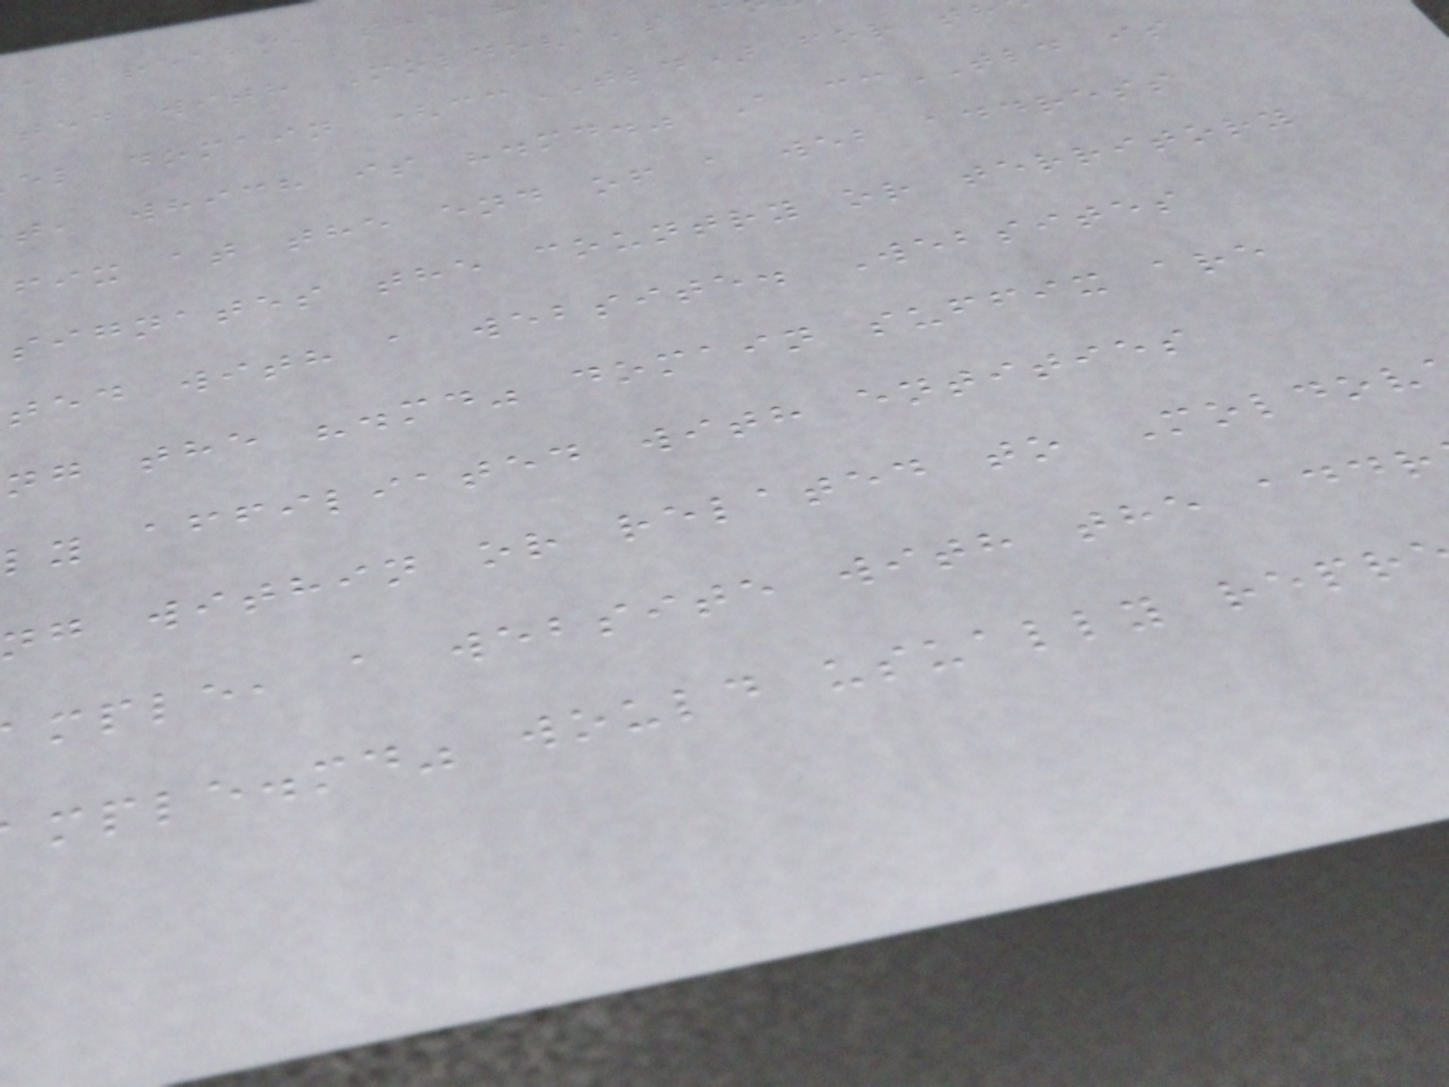al realm, the
ted with Moldova's c
el domain (ccTLD) for t
t, which is ".md." A ccTLD is
fix at the end of a web address
signates the country or territory
ted with a website. Websites
ng the ".md" domain suffix are
ly affiliated with entities
g within or related to Moldov
mple, a website with the addr
mple.md" would usually repr
